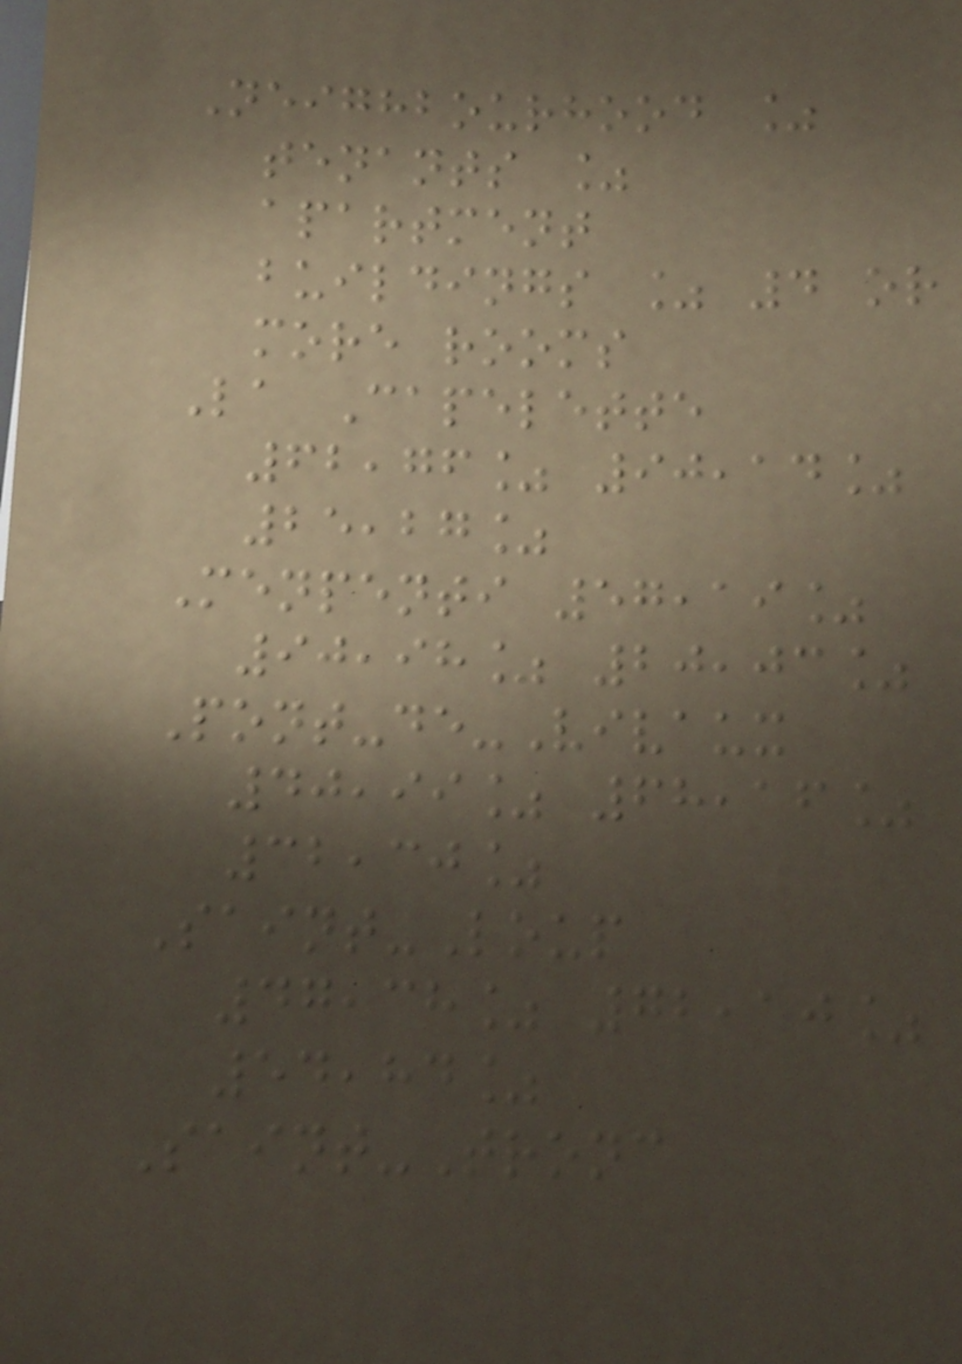Neighbourhood %
tenants %
apartment
buildings % 4 or
more rooms
La Capelette
62,76% 90,14%
25,27%
Menpenti 57,19%
90,98% 20,03%
Pont-de-Vivaux
40,99% 68,16%
32,30%
Saint-Loup
47,38% 72,10%
54,84%
Saint-Tronc
